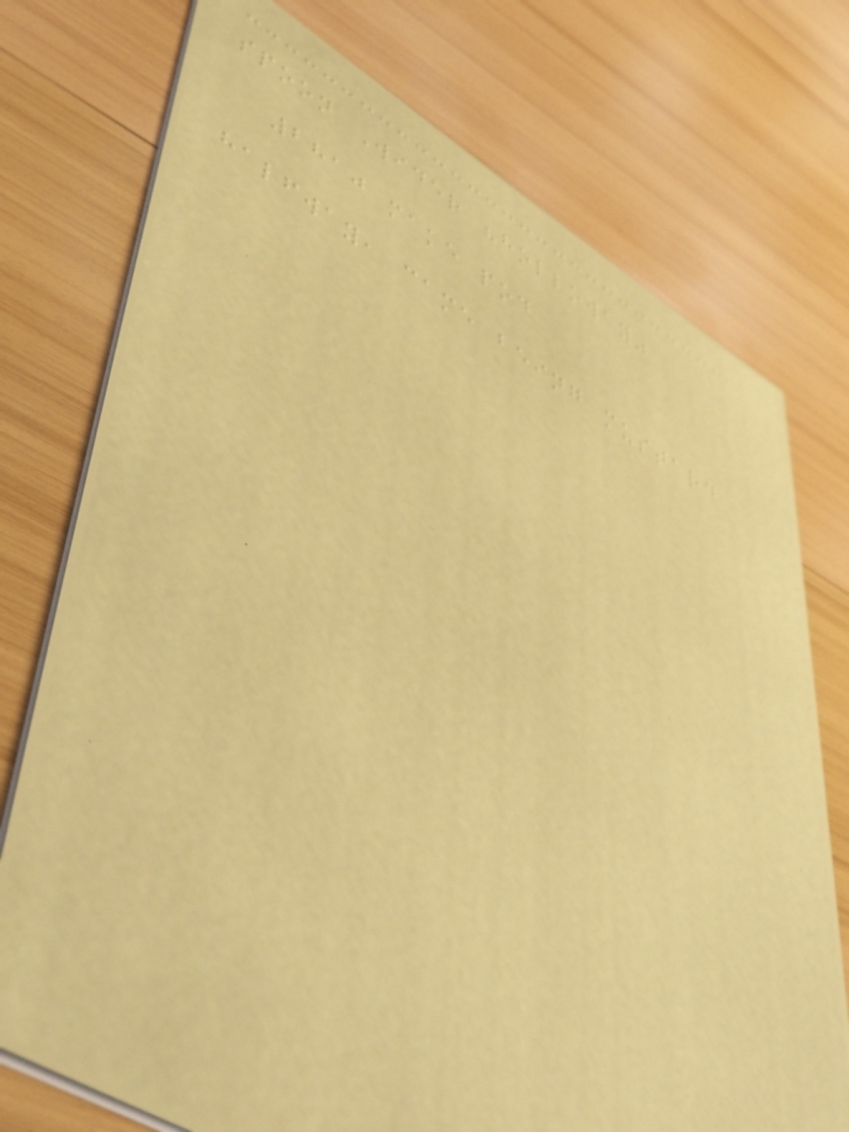spoon Wider "holloway"
2810 make pod
halfway, came being mustard
